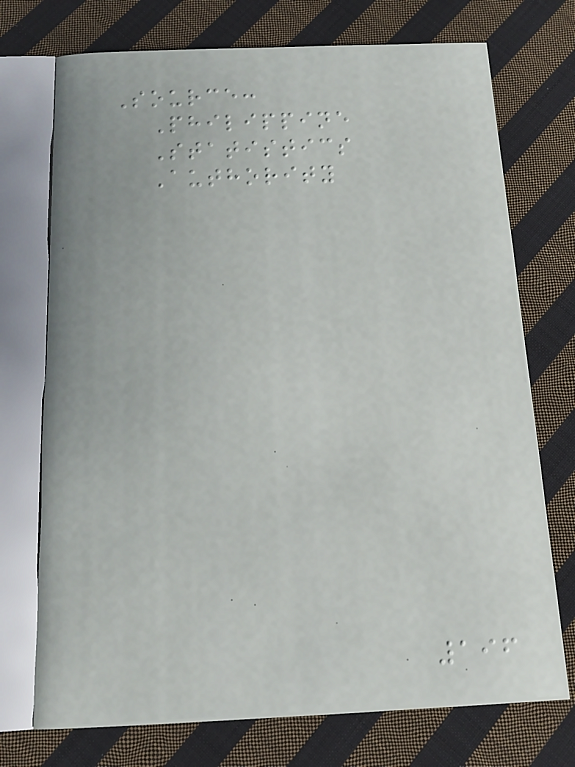Source:
Philippine
Statistics
Authority
196
